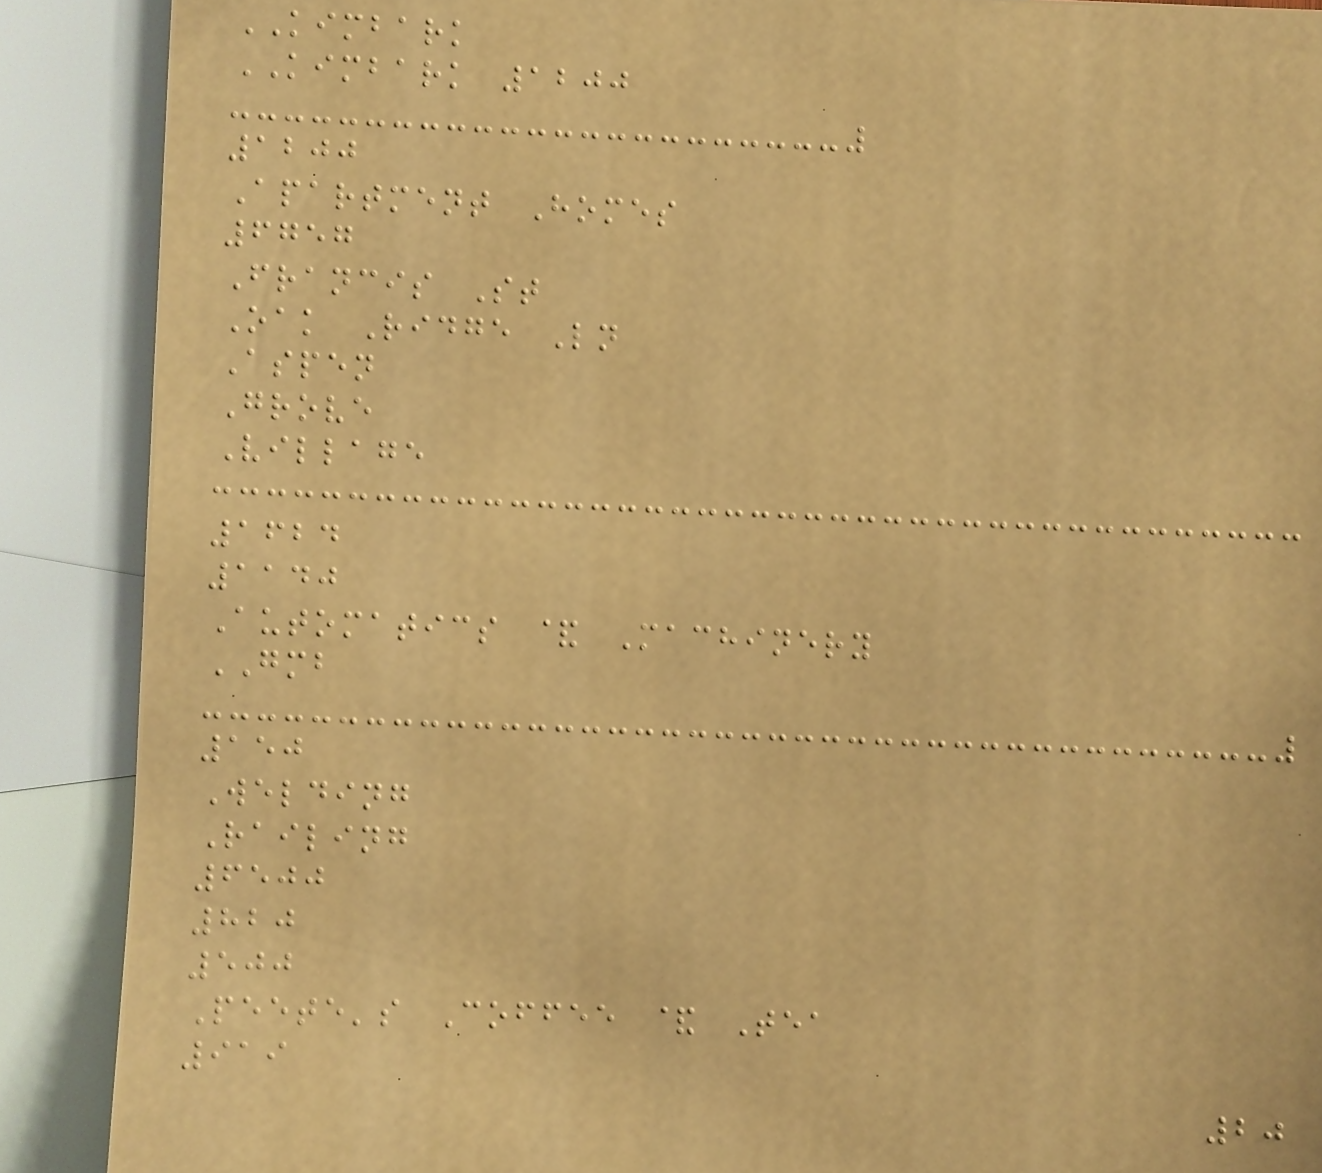KIMBARK
KIMBARK 1200
1200
Apartment Homes
6757
Francis St
Oak Ridge Ln
Aspen
Grove
Village
1624
1140
Automatics & Machinery
GMB
150
Welding
Railing
6500
820
500
Peete's Coffee & Tea
919
20
